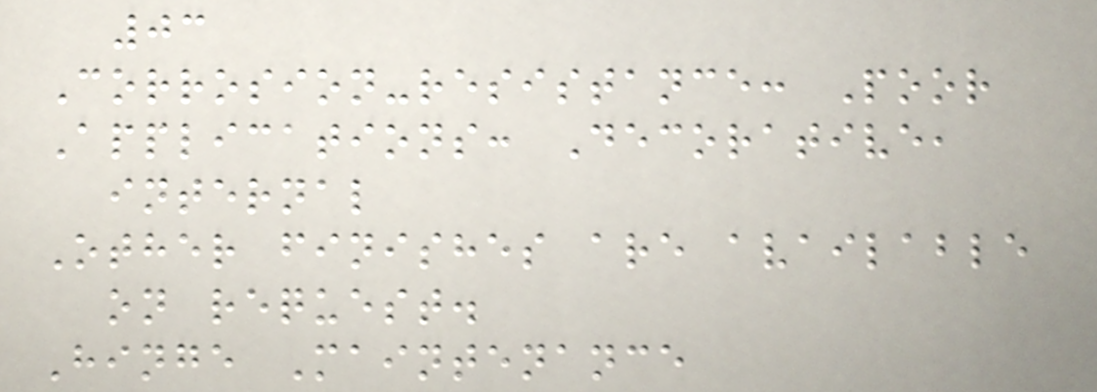03
Corrosion-resistance: Poor
Applications: Decorative,
internal
Other finishes are available
on request.
Hinge Maintenance
